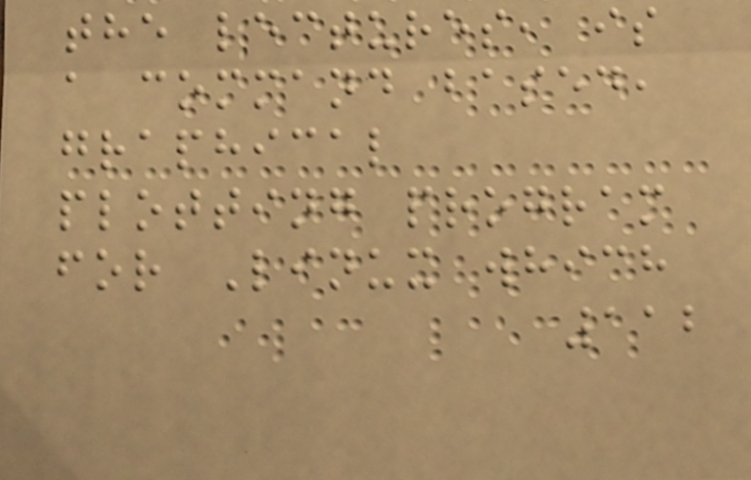the lectures, is
a command based,
graphical
plotting program
for Linux which
112
